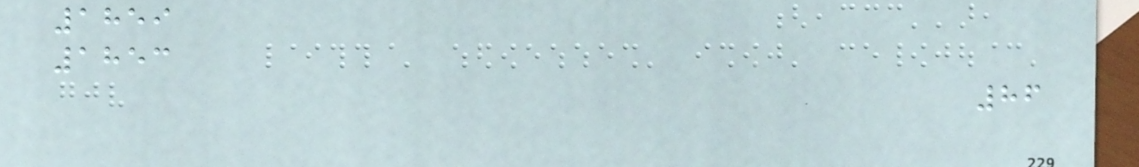1859
1853
86
